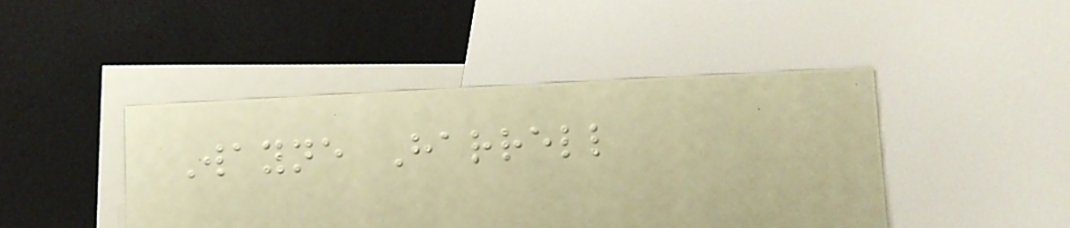Wayne Harrell
